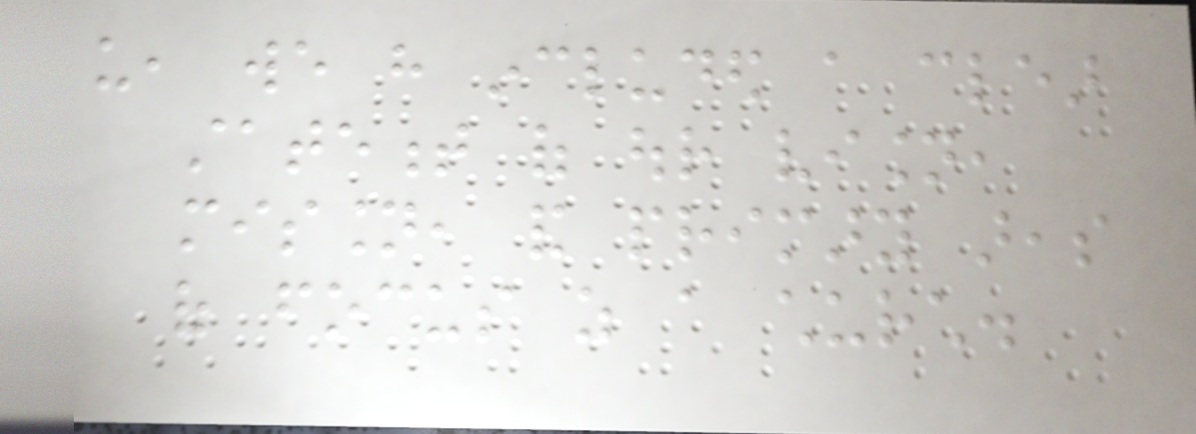us, we have included a clear
statement of our vision,
mission, and primary areas
of focus as a church.
